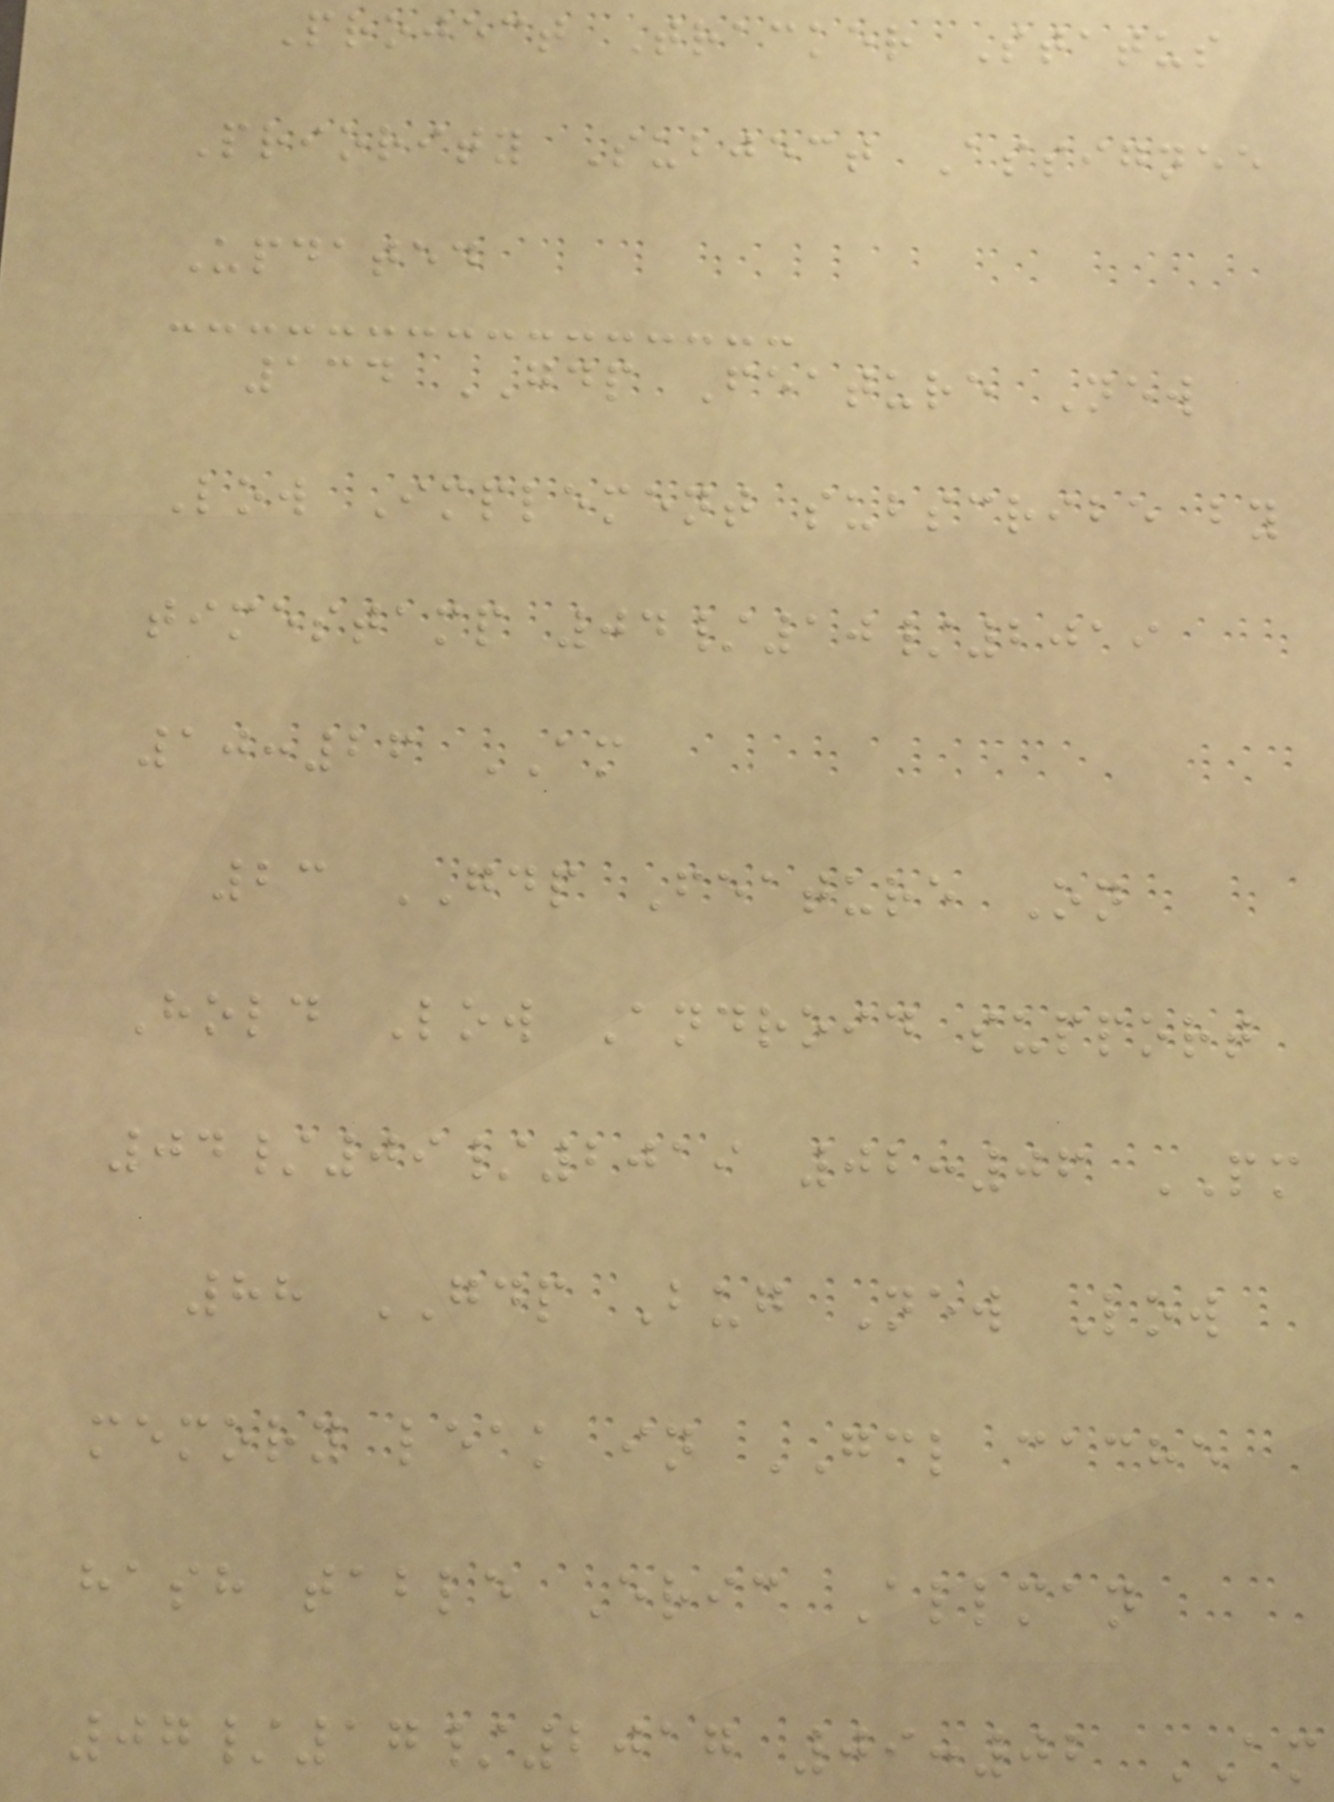Project Tracker Status
Priority Subject Assignee
Updated
134 GDP Feature New
Low Implement subscribe by
timestamp 04/10/2019
10:26 AM
23 GDP Feature On
Hold Low Android support
04/09/2019 02:06 PM
88 GDP Bug New Low
memory leak in GCL cache
hash table Eric Allman
07/17/2017 09:02 AM
